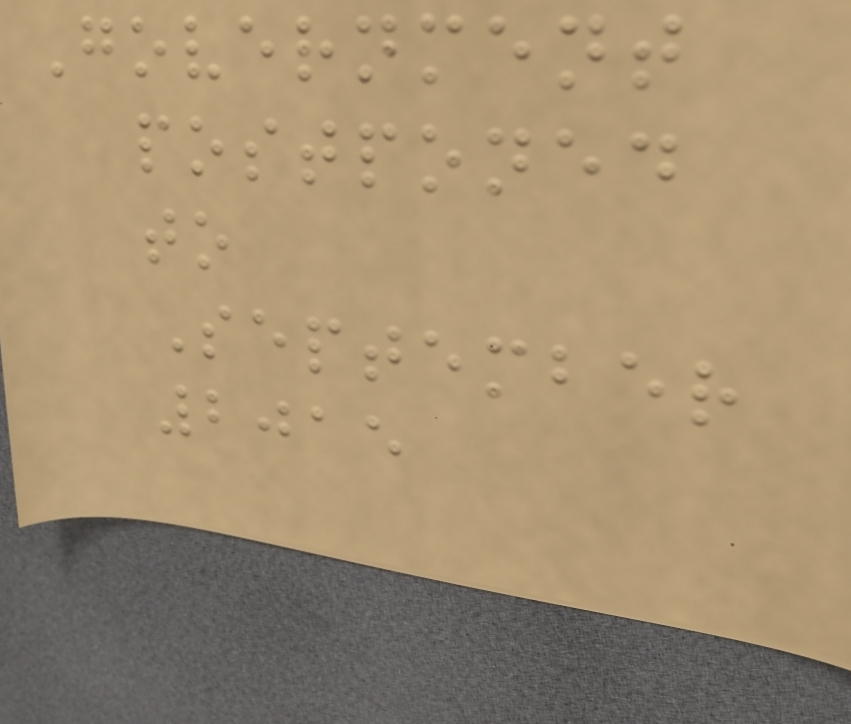Government
postponed
to
September
2015
